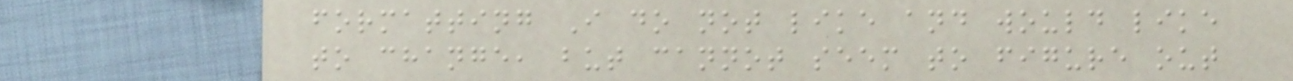formatting I do not like and would like
to change, but cannot seem to figure out
